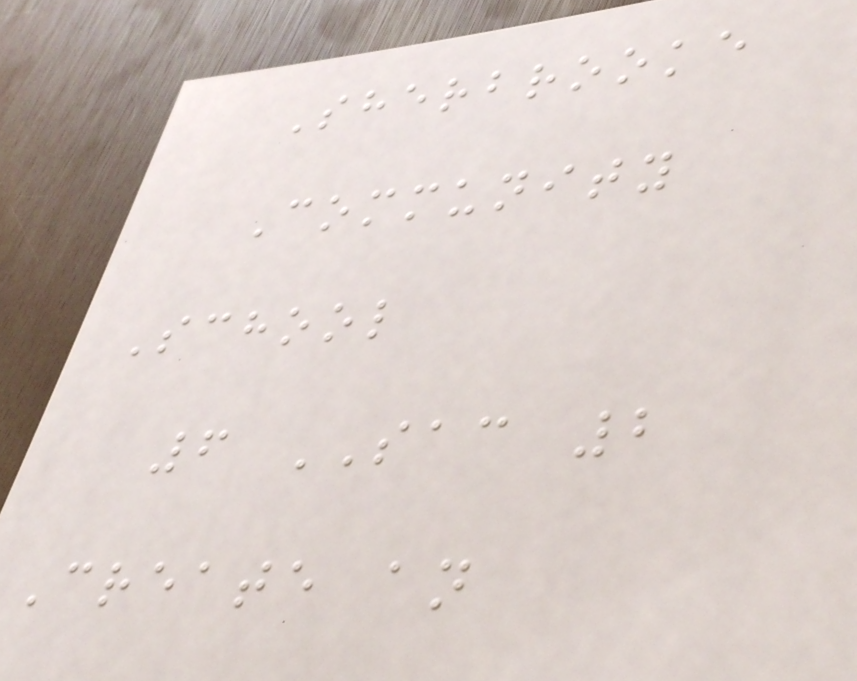Sherbrooke
Community
School
6 SAC 2
Create an
